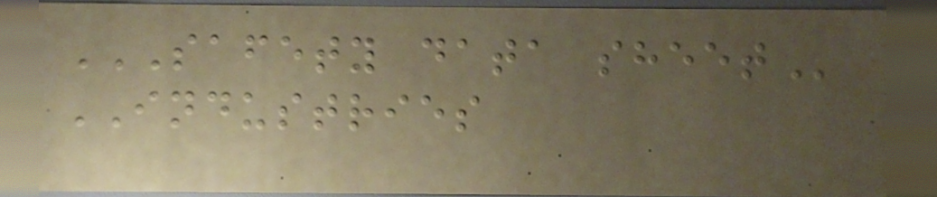SAFETY DATA SHEET
INDUSTRIES
